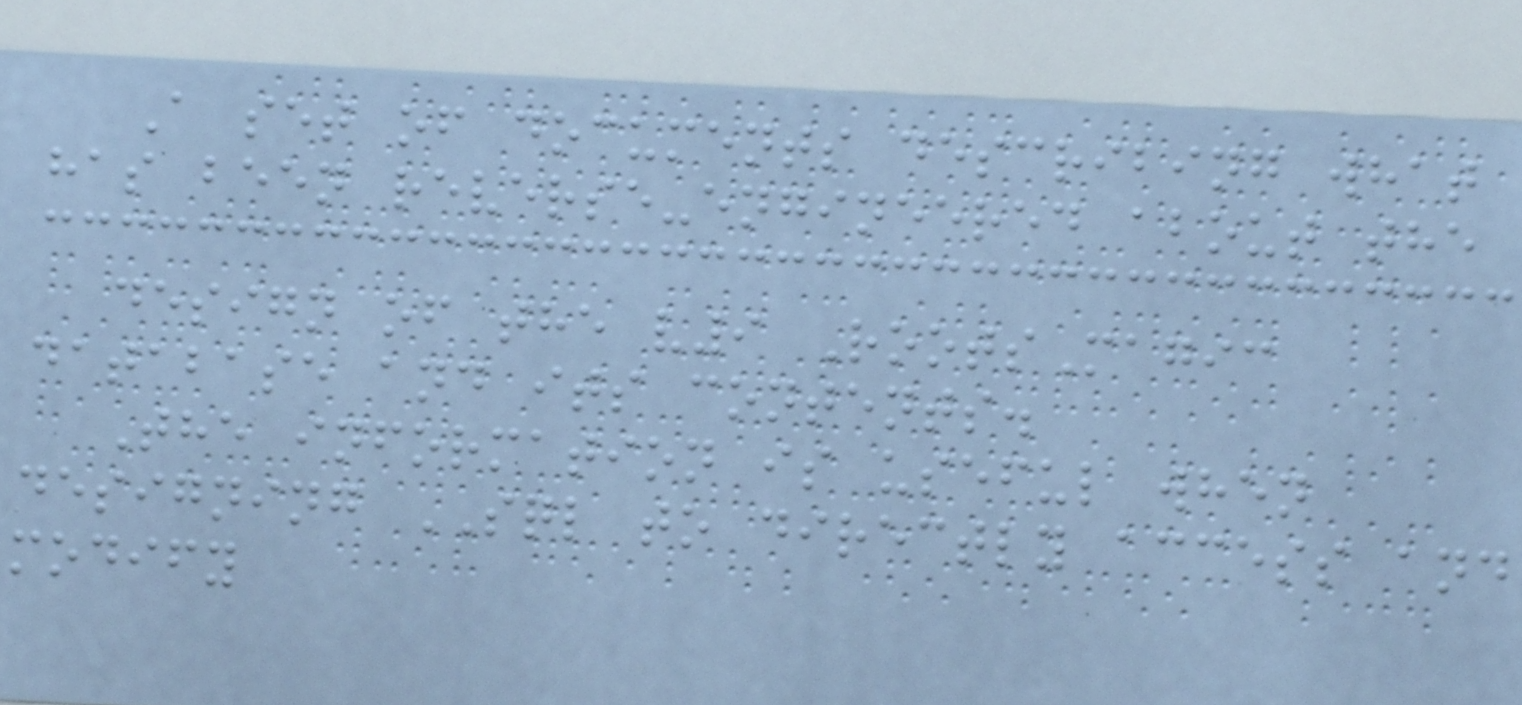A set of documents describing what
has been reverse-engineered about the
design of the v9 RootsMagic
database and its contents.
The information is useful when
designing SQL to directly access and
modify
